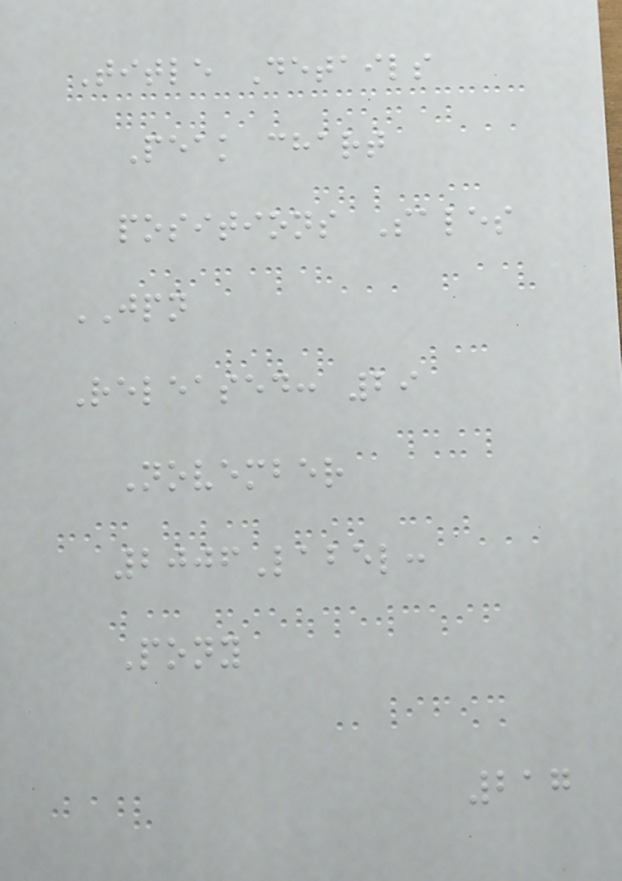Title Details
Peak chart
positions Sales
JPN
Released: 29
November
2006Label:
Pony
217
